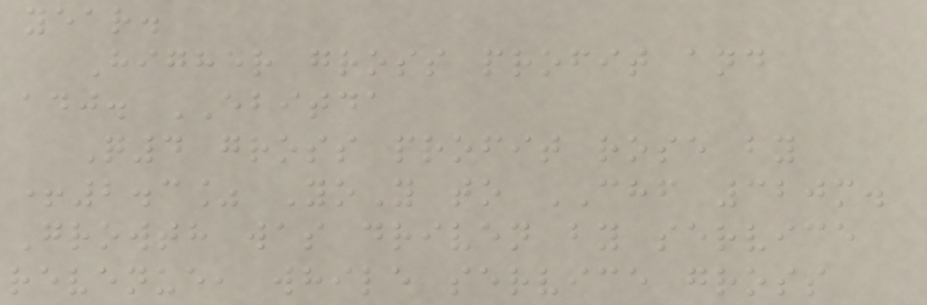year.
Higher gross profit and
adj. EBITDA
Q4 gross profit rose by
+2.3% YoY to CHF 320m.
Growth was driven by service
revenue, while service gross
